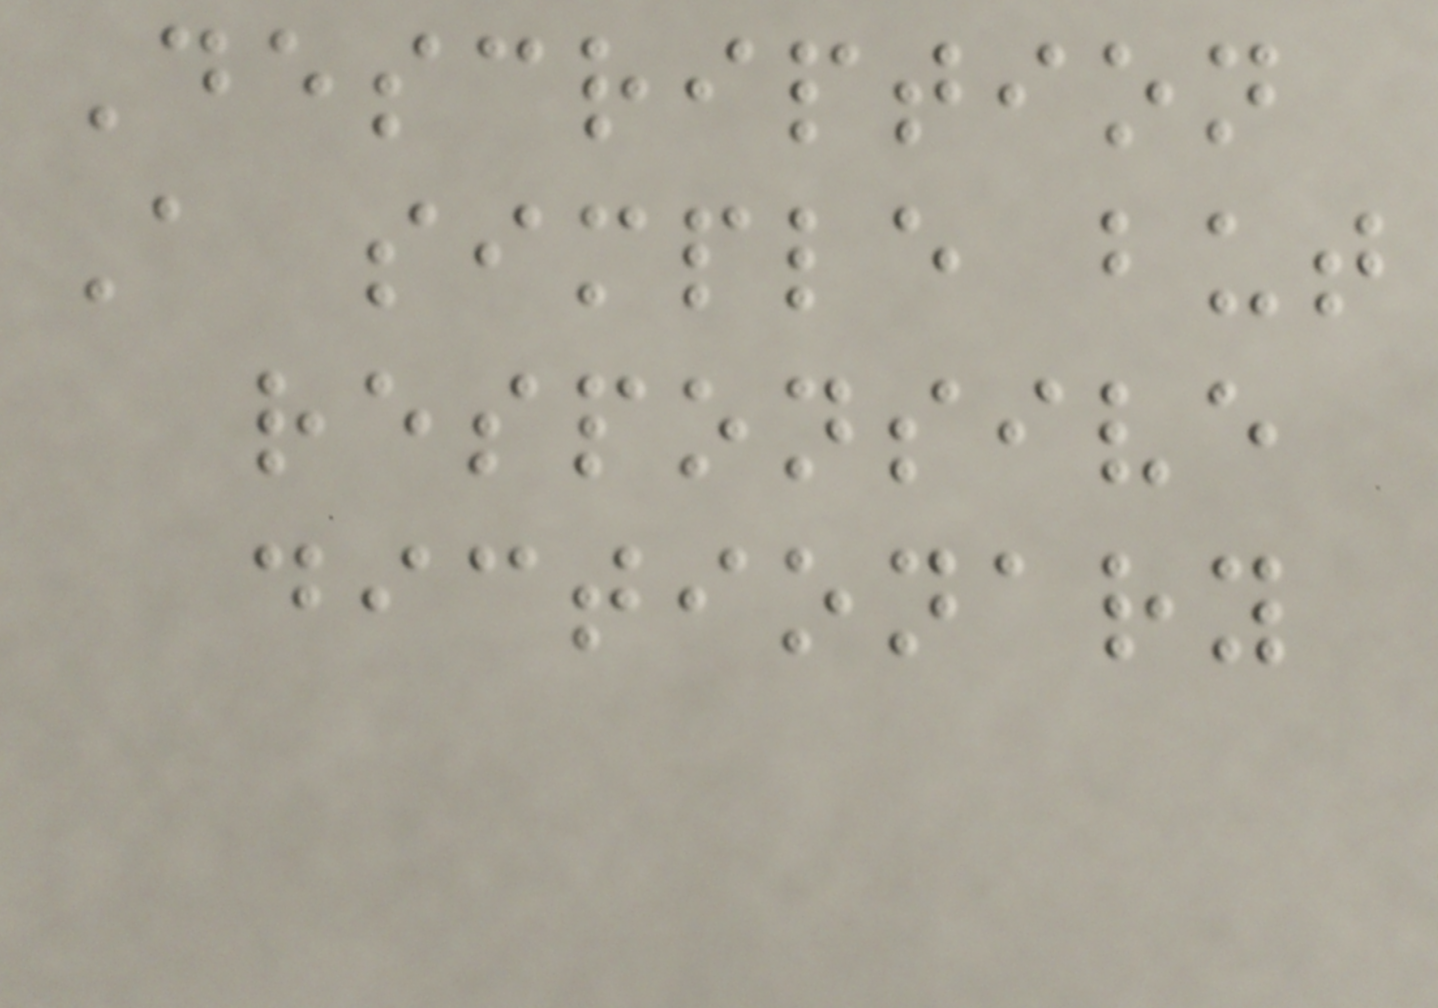Description
A simple but
responsive
dictionary
